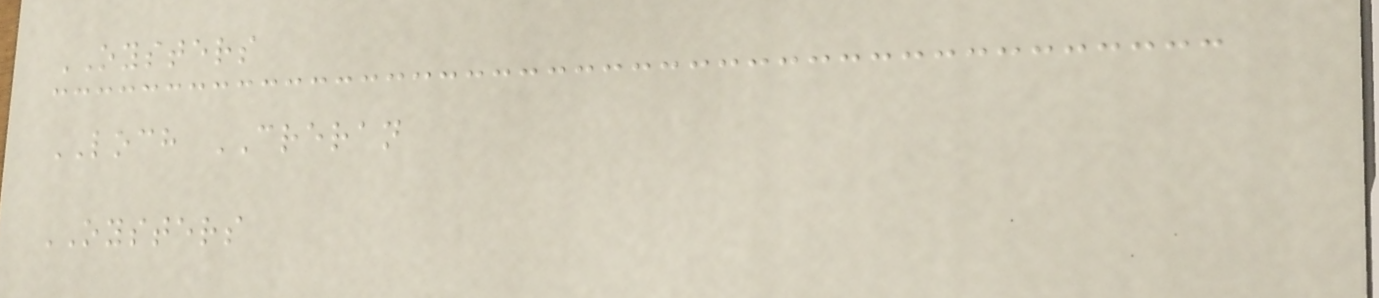OYSTERS
LOCH CRERAN
OYSTERS
